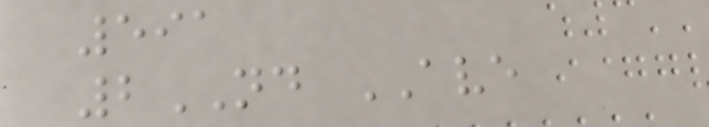591
2ND AVE
